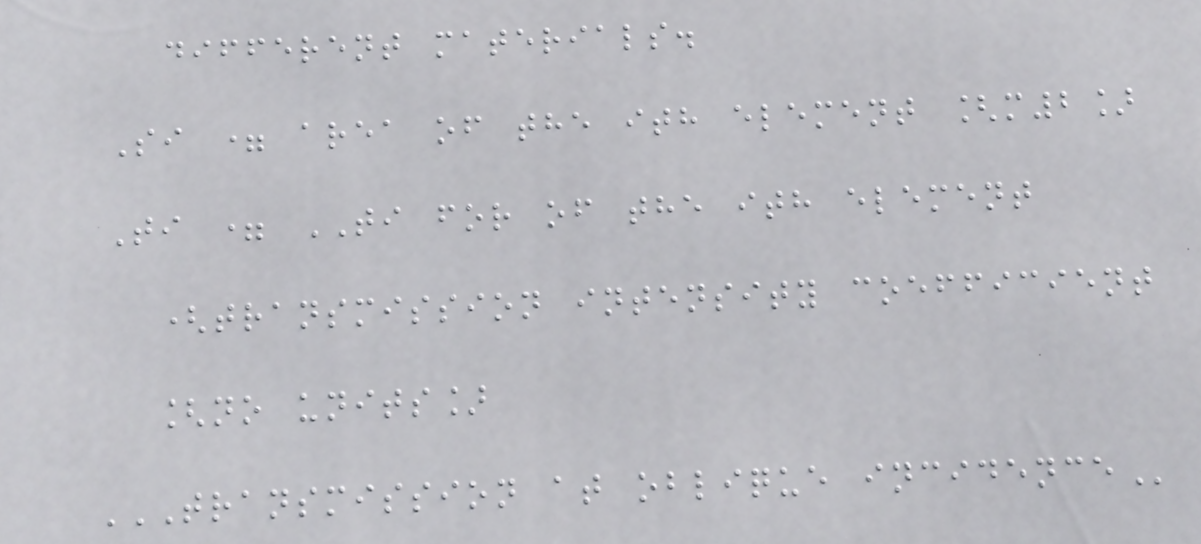different materials.
Si = area of the ith element [m2]
Ti = TI for of the ith element
(transmission intensity coefficient
[no units]
TRANSMISSION AT OBLIQUE INCIDENCE
